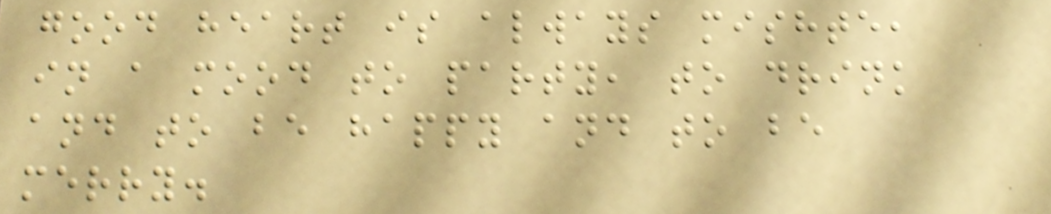good heart is always mishte,
in a mood to party, to drink
and to be happy and to be
merry.
